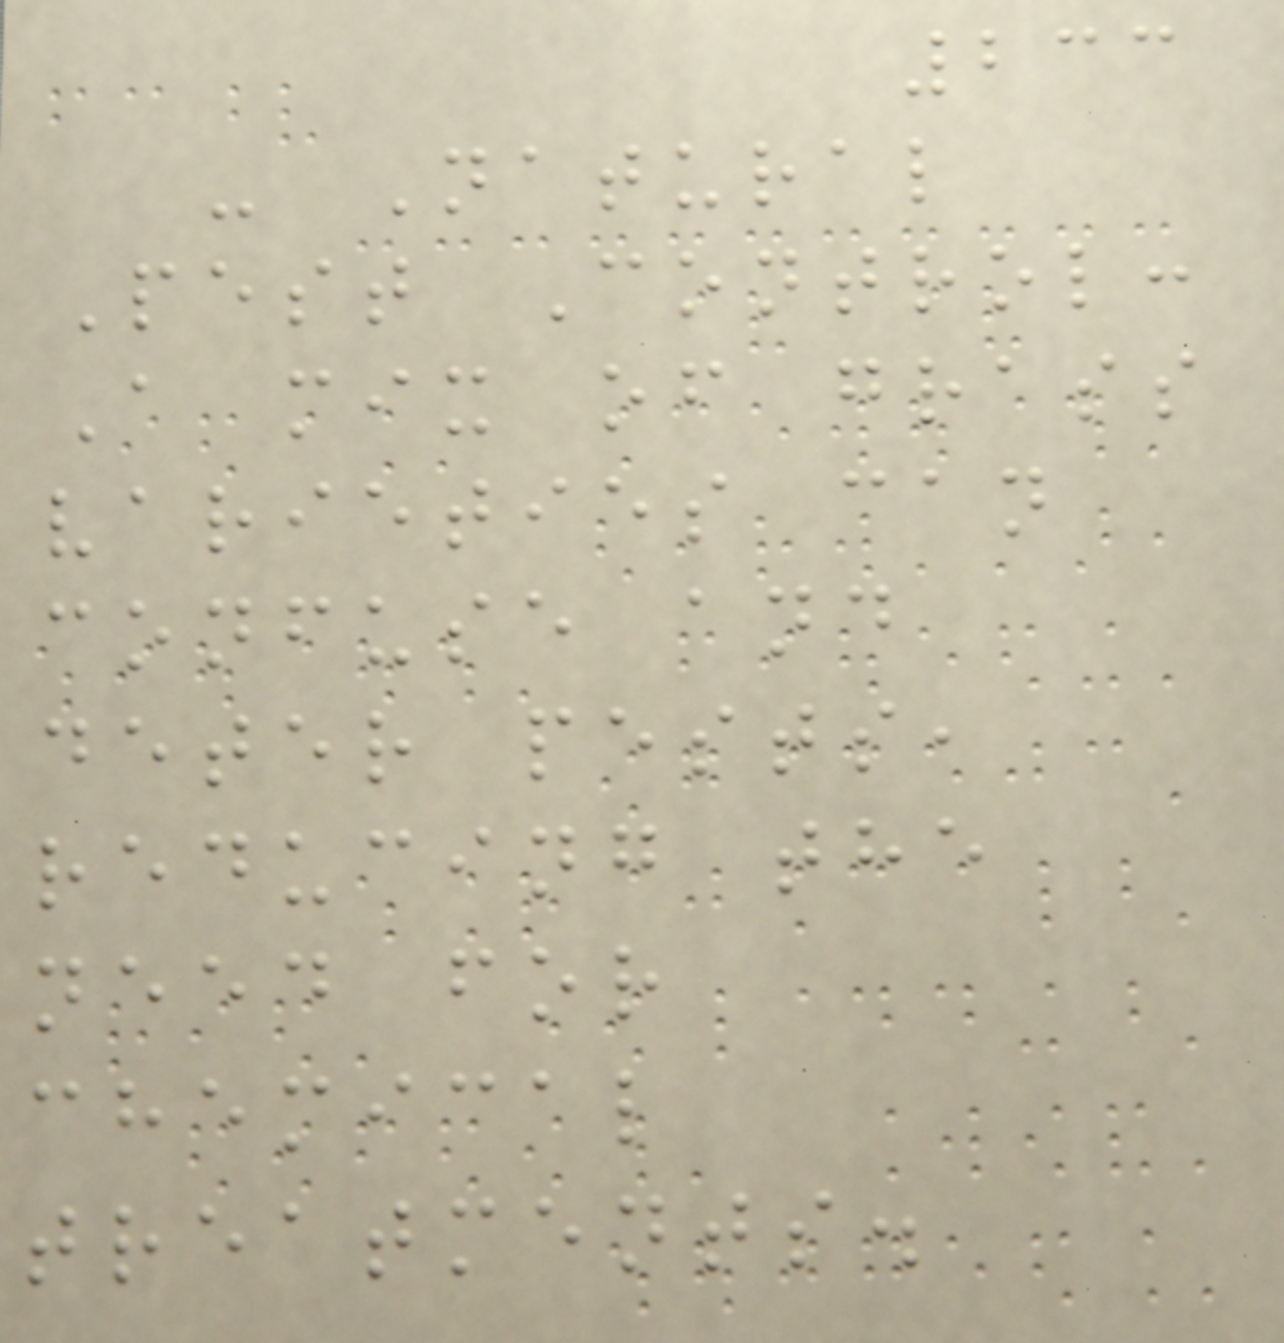233
- Natural
Pest Control:
A mix of grass
varieties can
confuse and
deter pests,
reducing the
need for
chemical
treatments.
